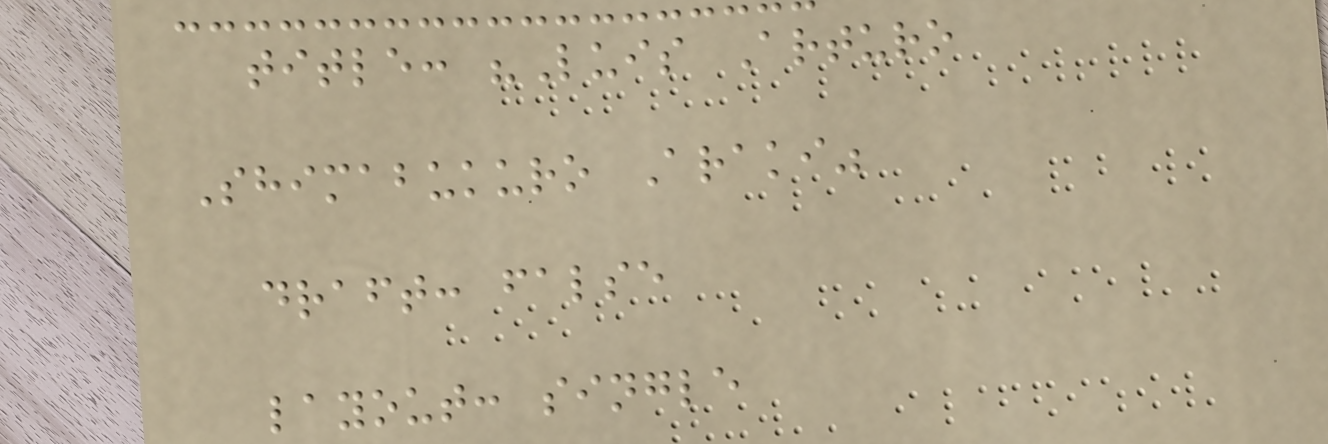title: "Luis Arturo
Shimabukuro Araki"
draft: false
layout: single
